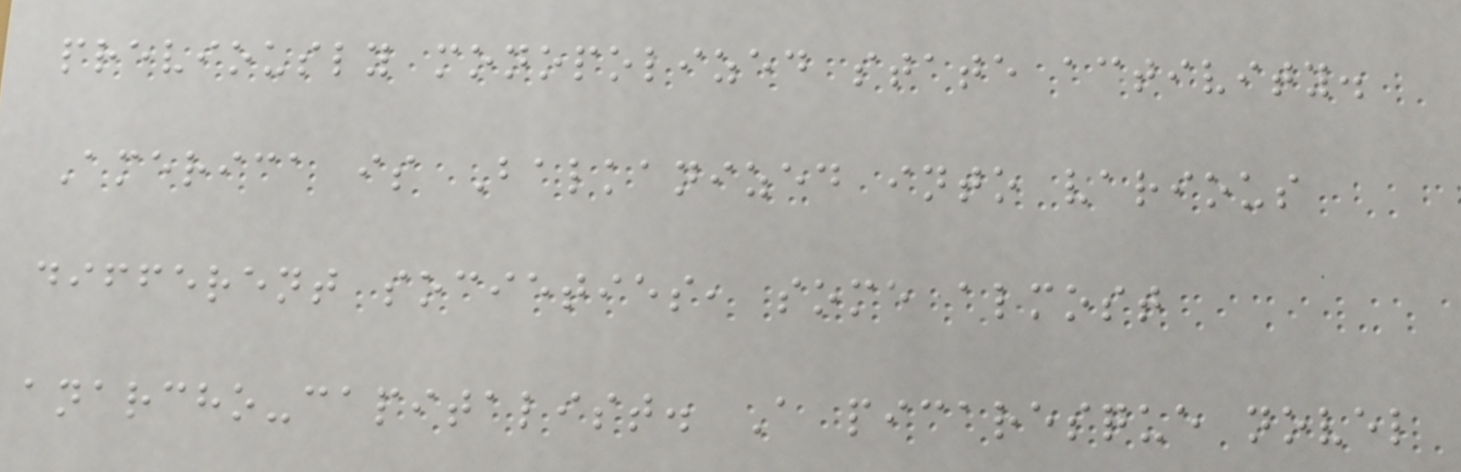previously monopolized state activity.
America is Balkanized into various
different societies, some almost
anarcho-capitalist. A picaresque novel
